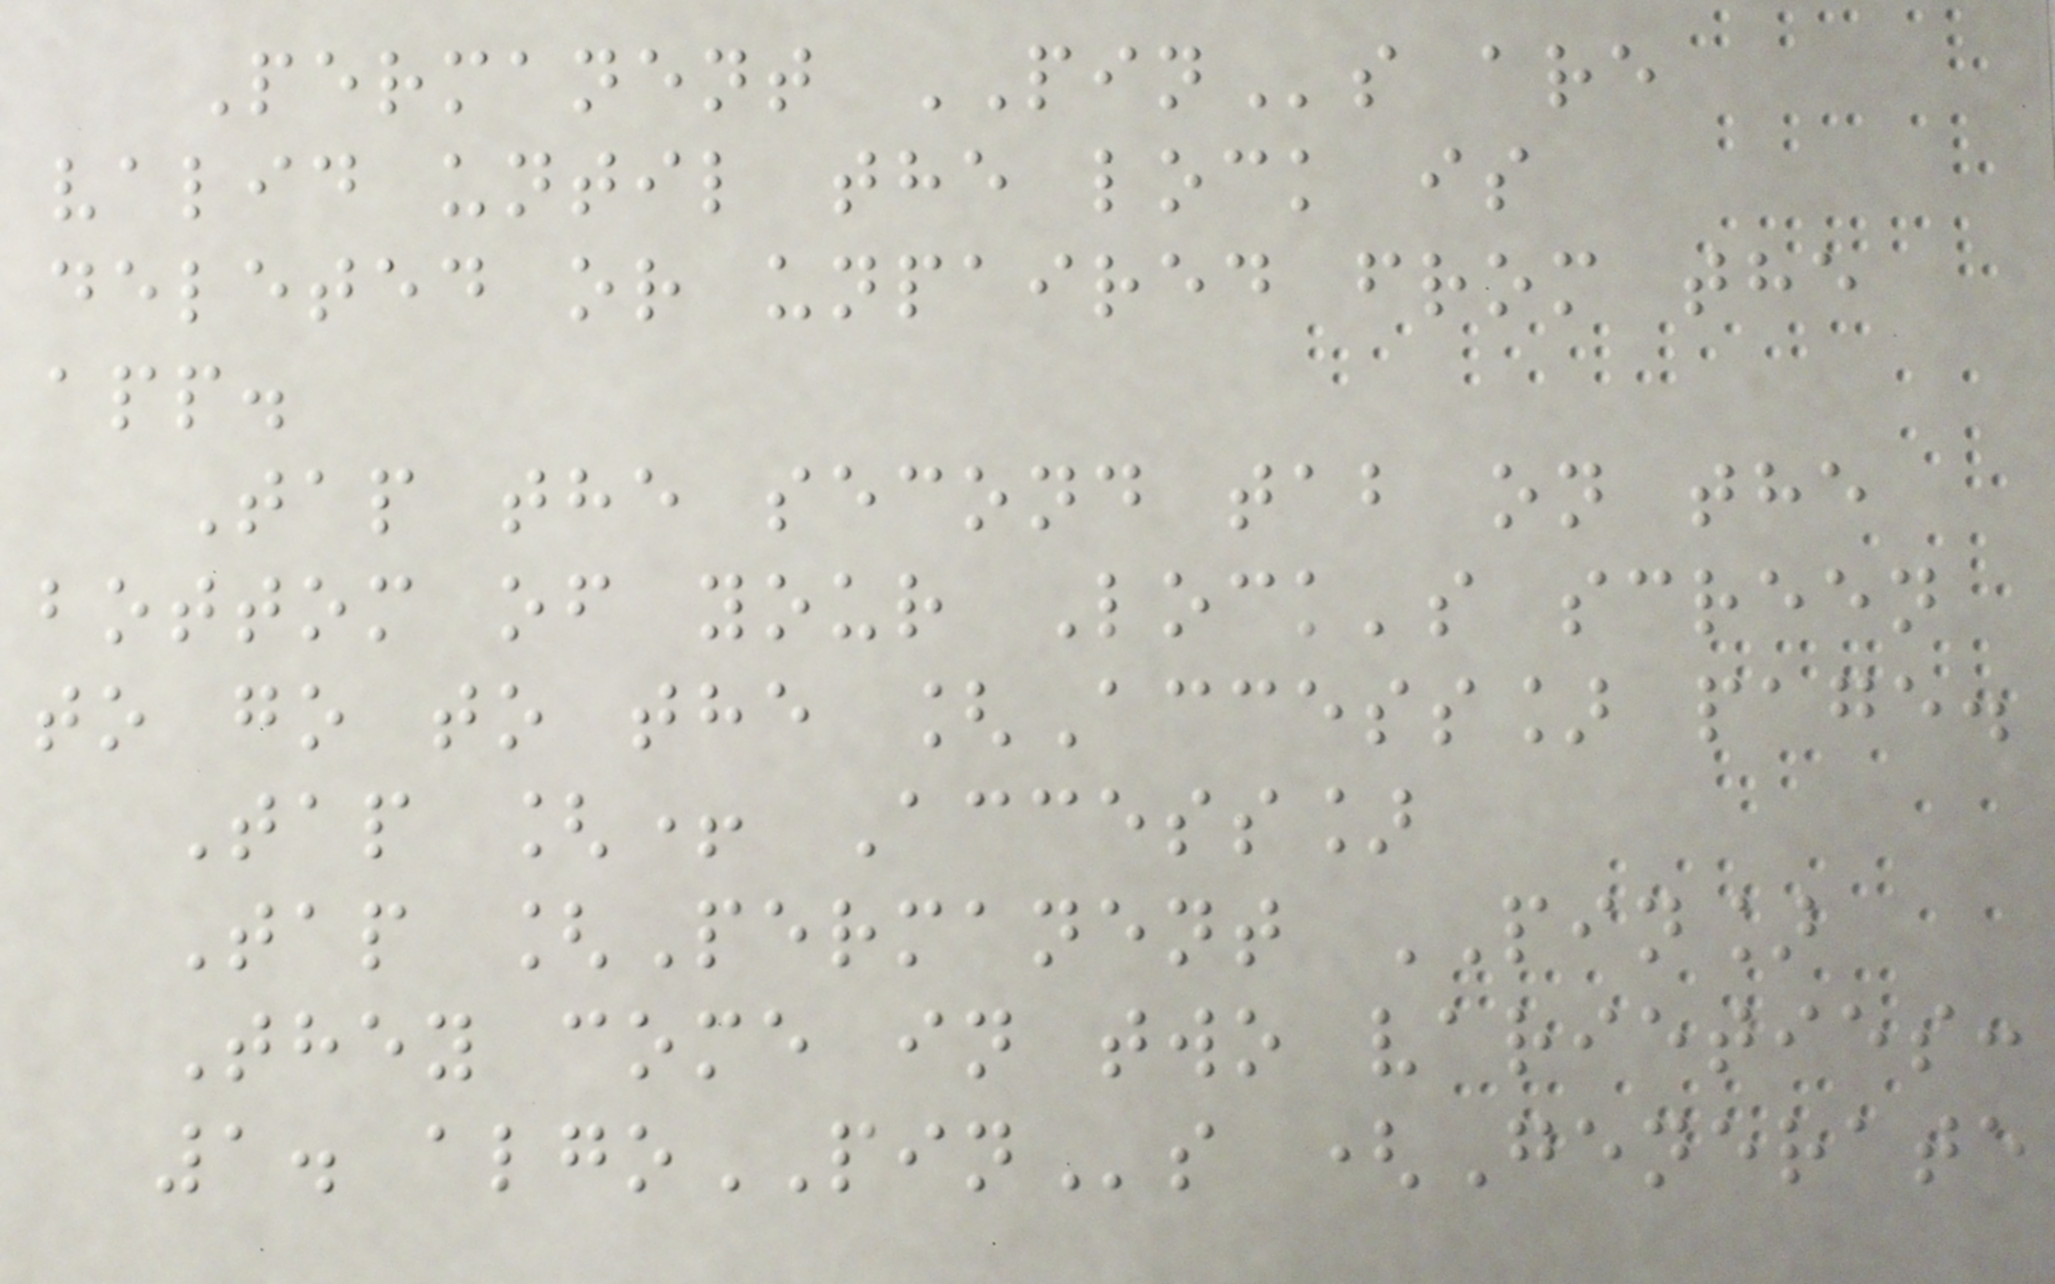Permanent PINs are
valid until the lock is
deleted or unpaired from the
app.
Tap the second tab on the
bottom of your Lock's screen
to go to the [Access] page.
Tap [+ Access]
Tap [Permanent PIN]
They come in two varieties:
1. algoPINs (Generate
